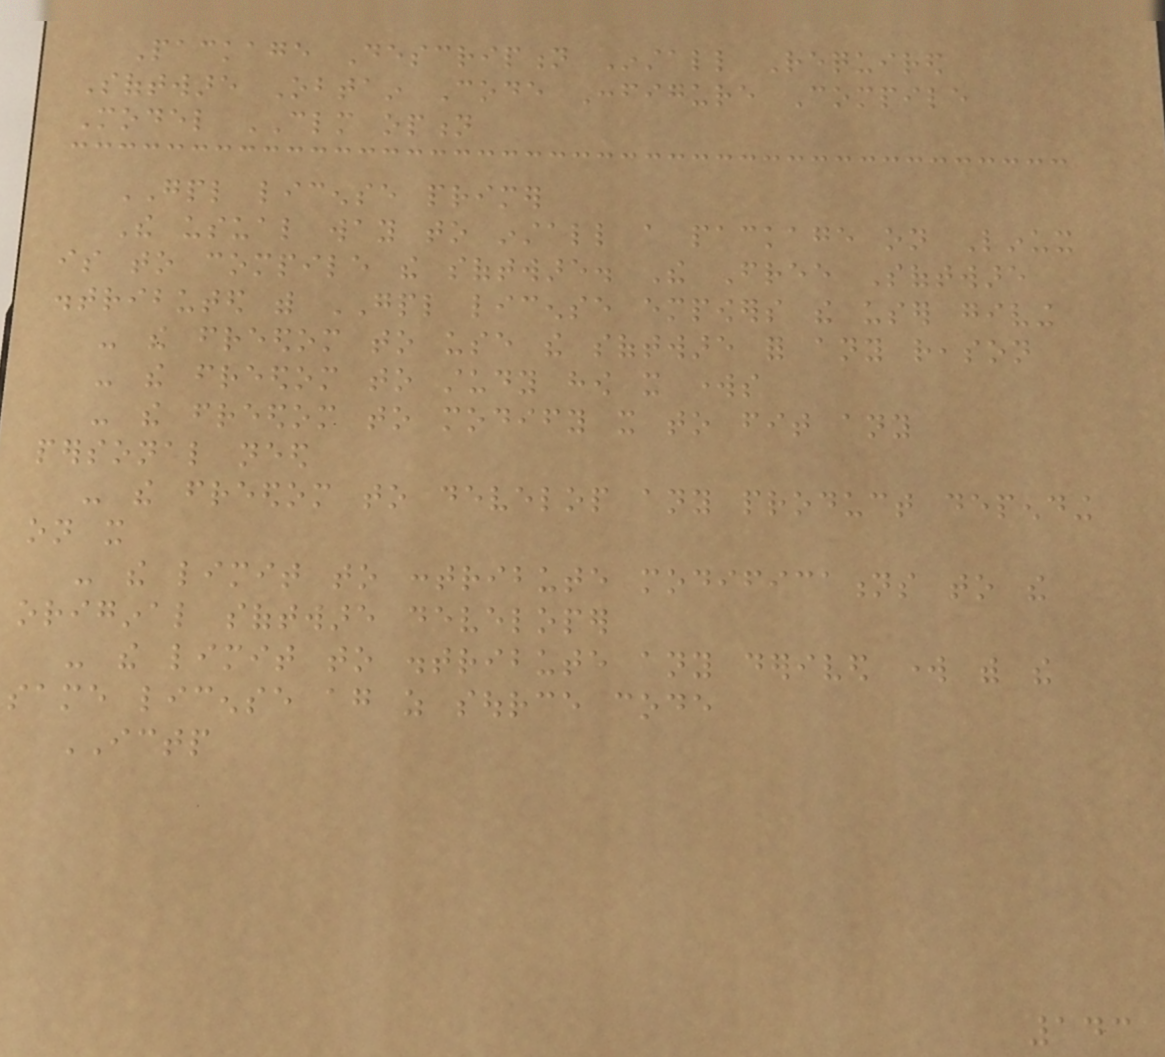Package Description Install Required
Software Obtain Code Configure Compile
Model CLM option
GPL license primer
The usual way to install a package on Linux
is to compile the software. The Free Software
distributed with GPL license empowers the user giving
- the freedom to use the software for any reason
- the freedom to study how it works
- the freedom to modify it to fit any
personal need
- the freedom to develop any product depending
on it
- the limit to contribute modifications to the
original software developer
- the limit to distribute any derived work with the
same license again as source code
ICTP
143
